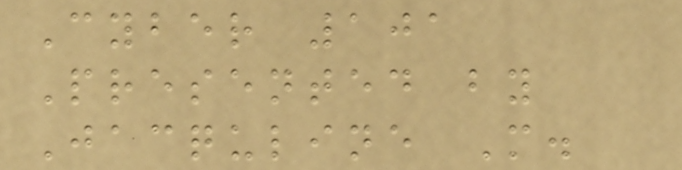Cyber 101
Presented by
Jacquline M.
